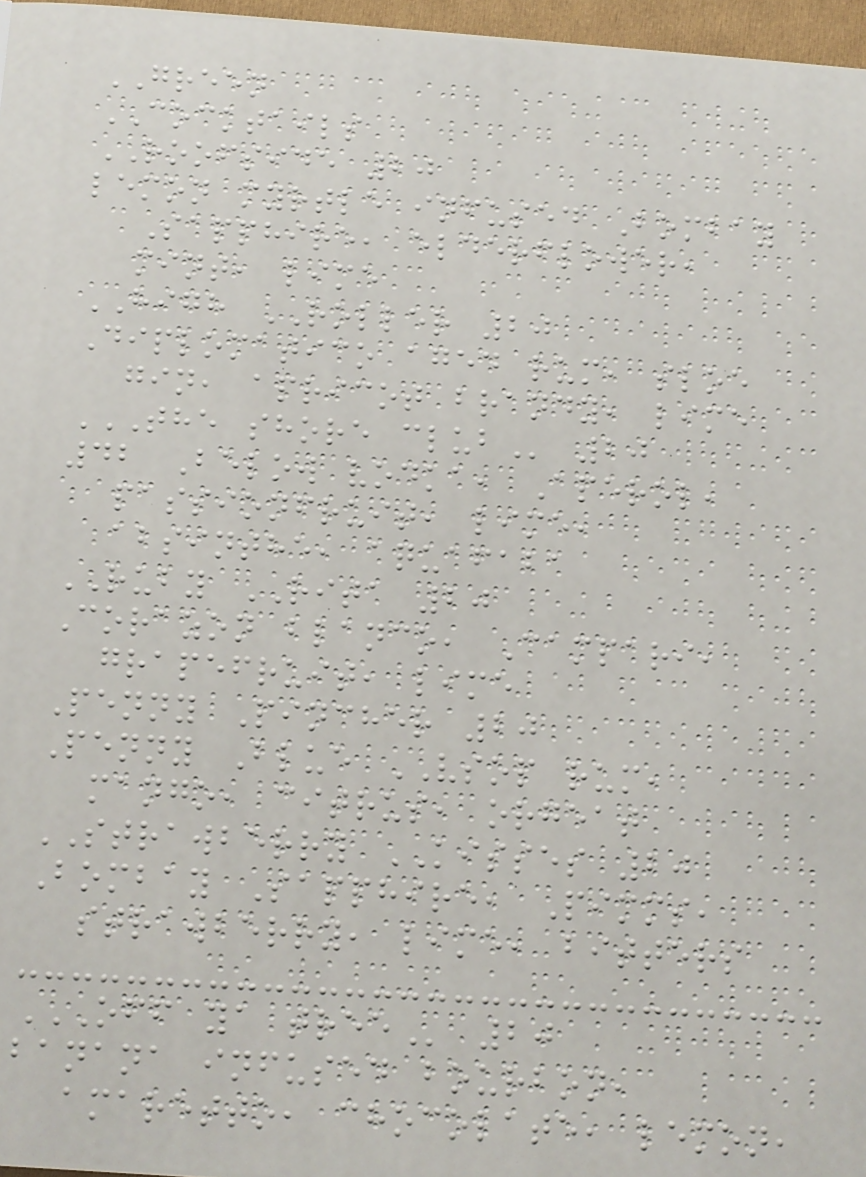GREEN
COCKTAILS
ROOFSIDE 20
lemon myrtle infused Bombay
Sapphire, elderflower,
mint, lime
HIGH ROLLER 20
Diplomatico aged rum, sloe
gin, apricot brandy, lime
THE SHORE CLUB 20
42 Below vodka, Aperol,
passionfruit, lime,
absinthe, aquafaba
RUBY RITA 20
Corazon blanco, Campari,
grapefruit, lime
Penny Pincher 20
Penny Blue VSOP rum,
mango, citrus, orgeat
STRAWBERRY KISSES 20
Bombay Sapphire, Pimms,
strawberry, lime, bitters
OFF YA TREE 20
banana infused bourbon,
amaretto, chocolate, lemon,
